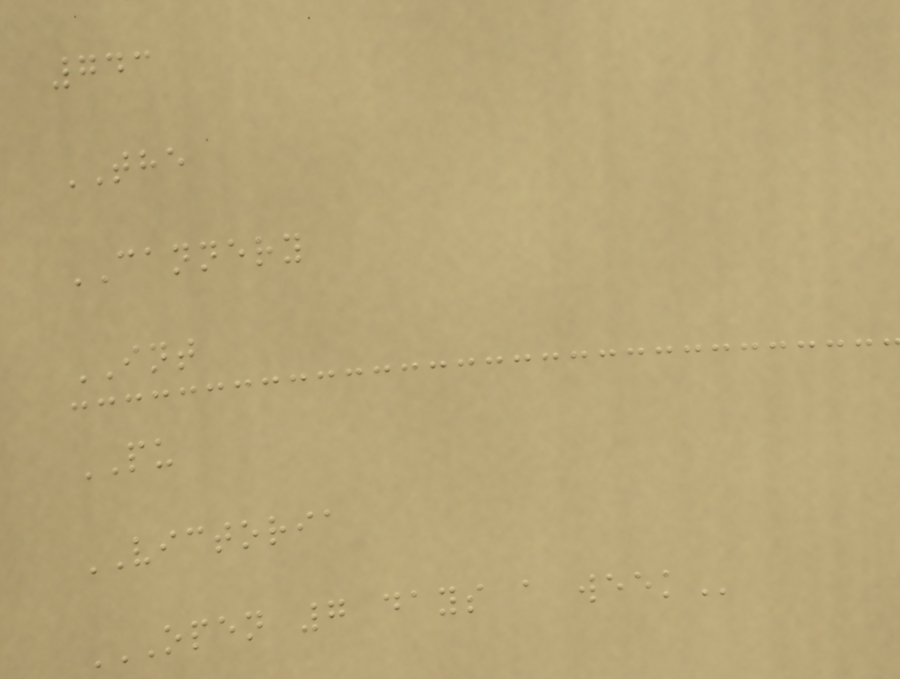743
THE
CANNERY
INT
PU
VICTORIA
OPEN 7 DAYS A WEEK
